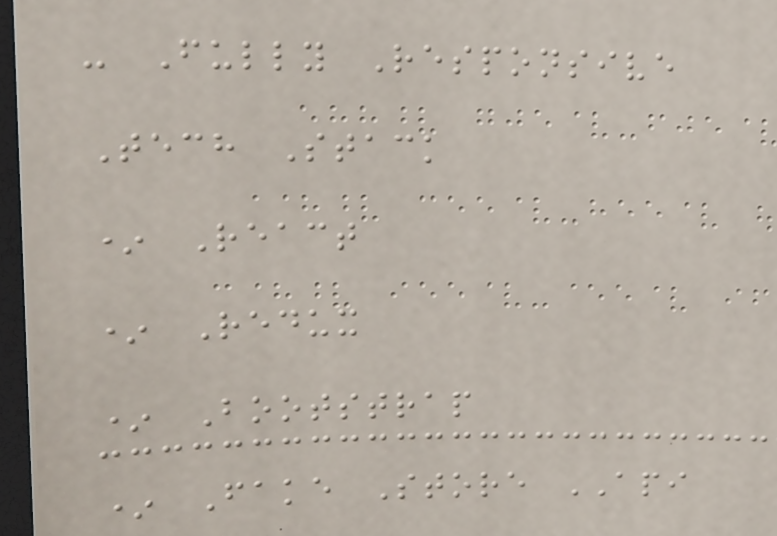- Fully Responsive
Tech Stack
* React
* Redux
* Bootstrap
* Fake Store API
